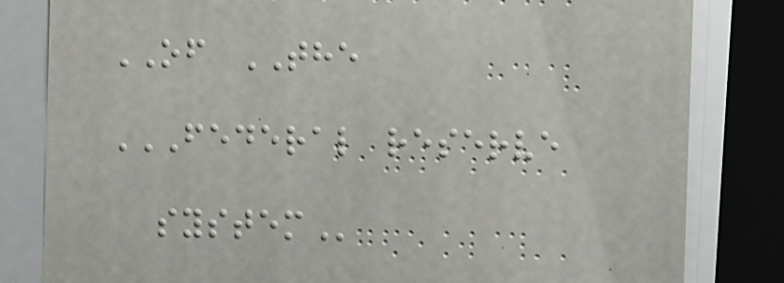OF THE
FEDERAL RESERVE
SYSTEM
